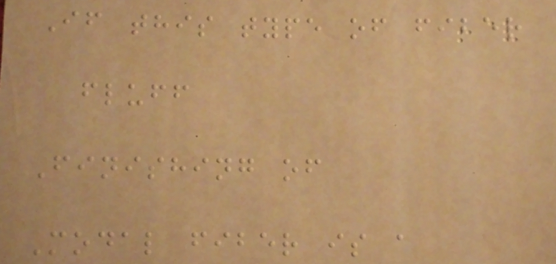If this type of fiber
fluff
Finishing of
Modal fiber is a
